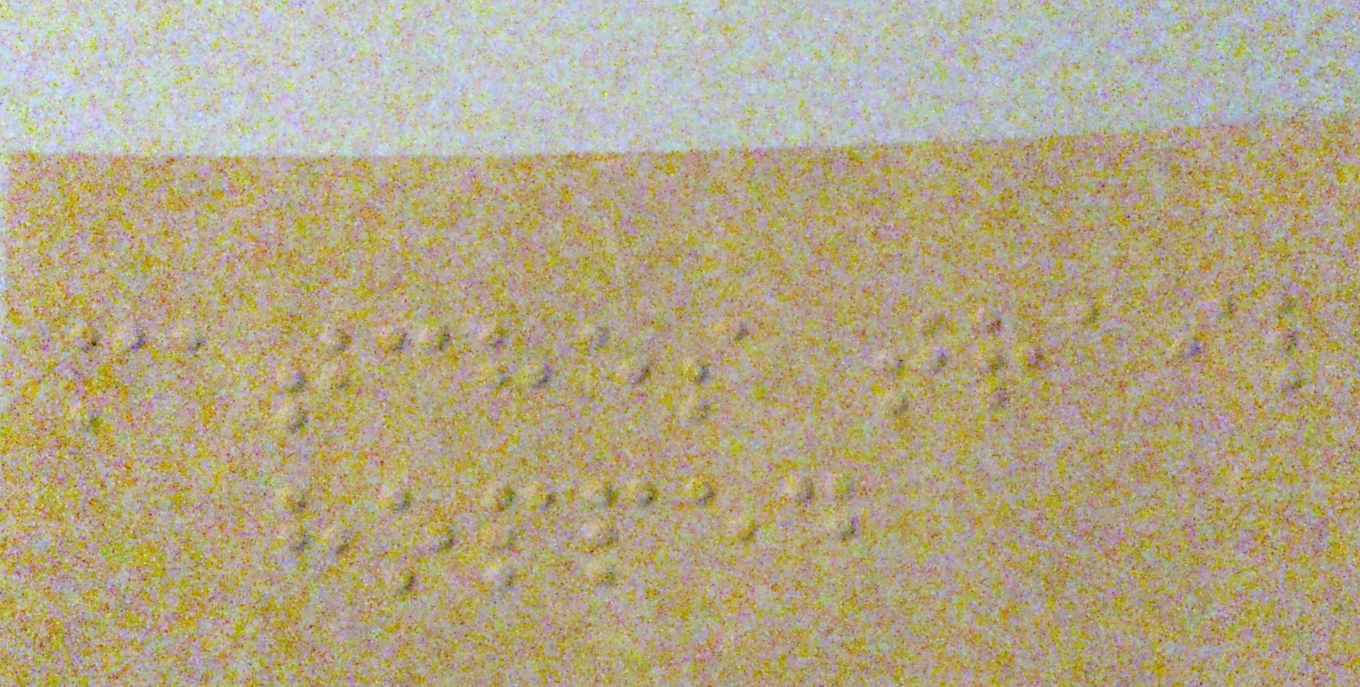matches trail
hopped
